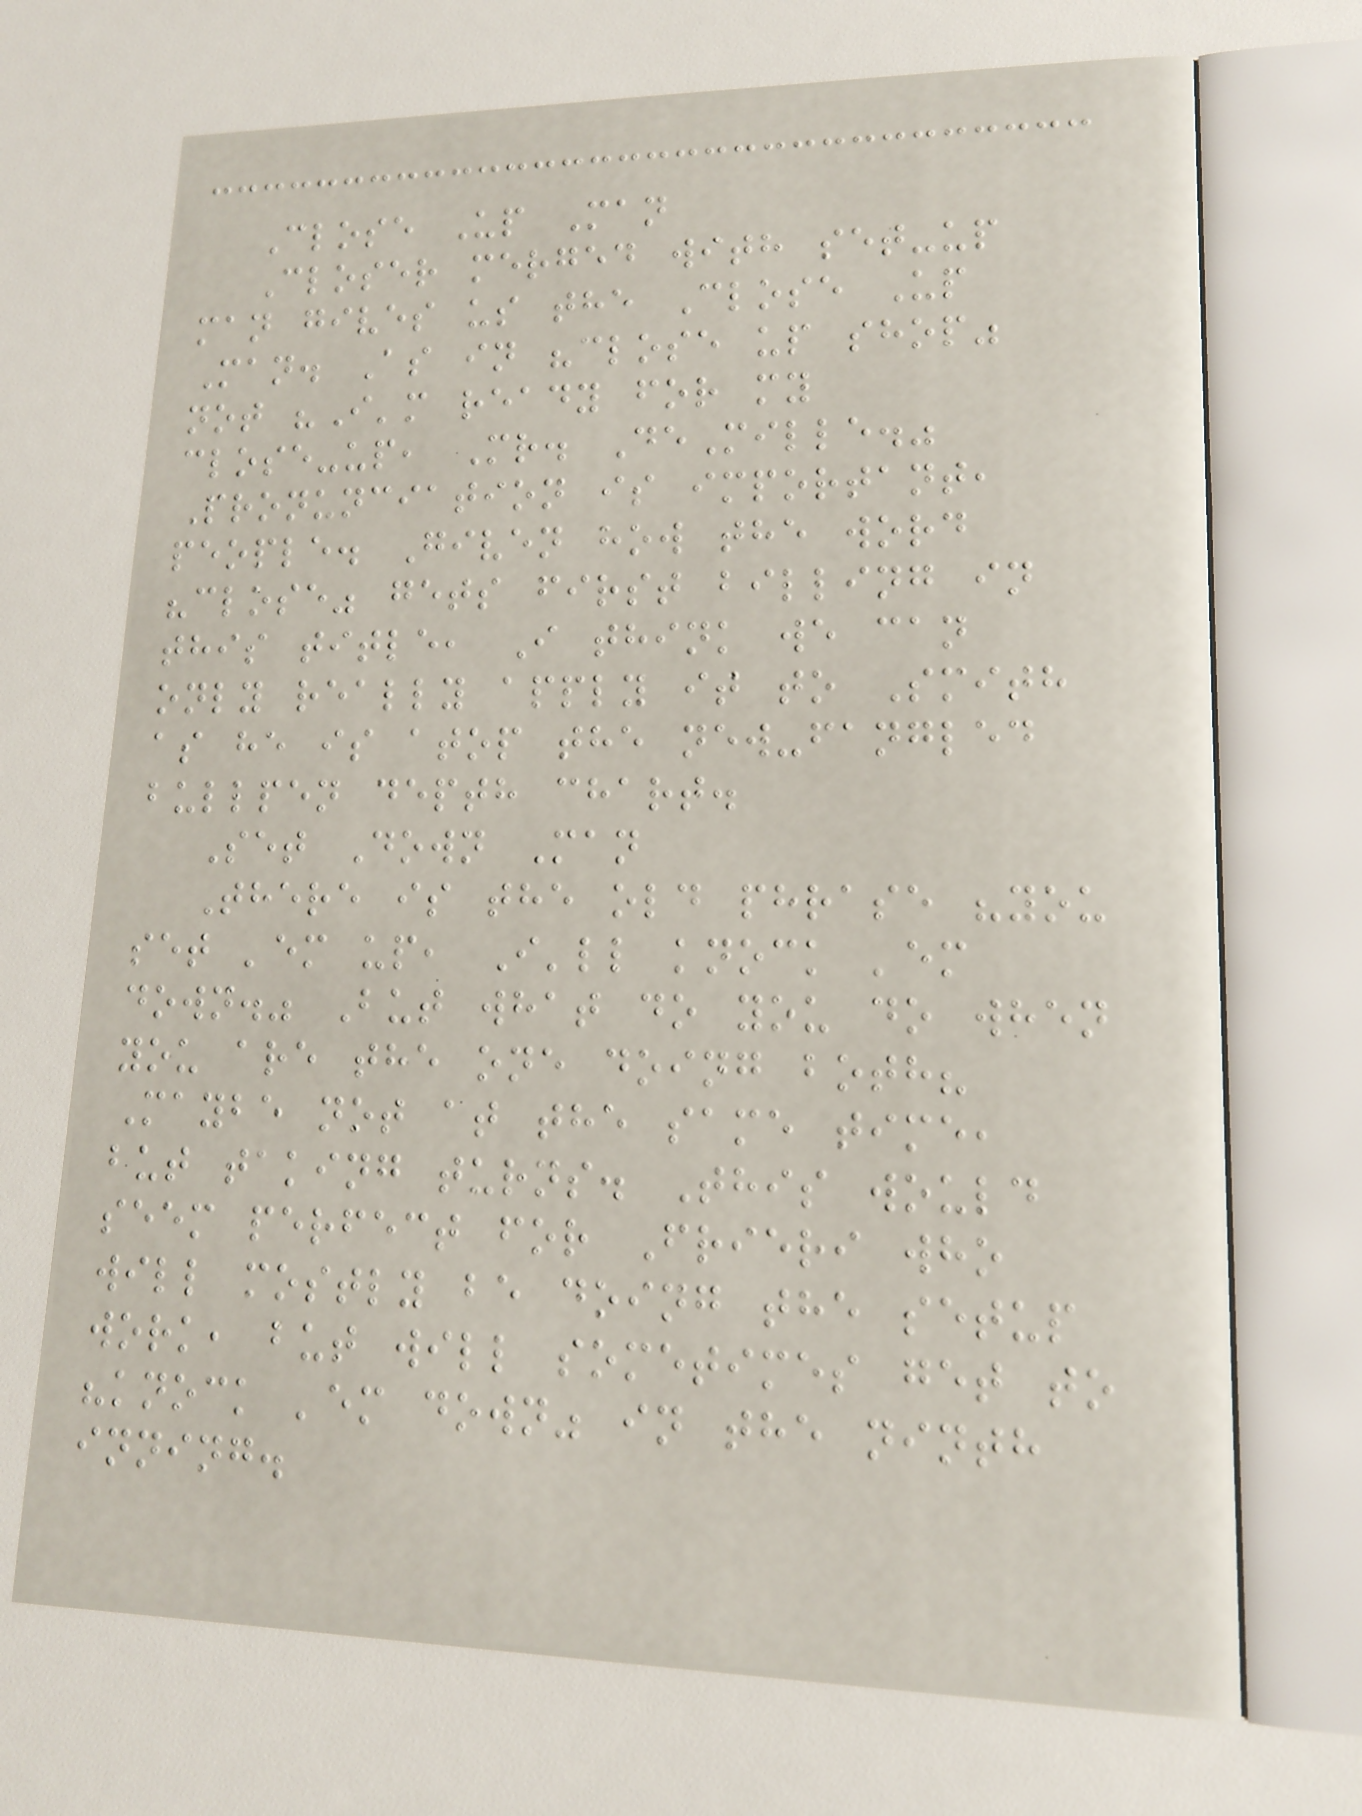Close Up Man
Closer merged with set-up
man gives us the Close Up
Man. As in "close up shop"
not "I'm ready for my
close-up, Mr. DeMille."
Pronunciation is important,
people. Given how the word
"close" gets first billing in
this title, I think we can
only really apply it to Smith
as he is atop the new-fangled
bullpen depth chart.
Set Down Man
There is the old phrase "you
set 'em up, I'll knock 'em
down." But what do you do when
you are the one doing both?
Maybe not at the same time,
but taking turns. This would
seem perfect for Frieri who
will mostly be doing the setup
work, but will sometimes get to
"knock 'em down" in the ninth
inning.
